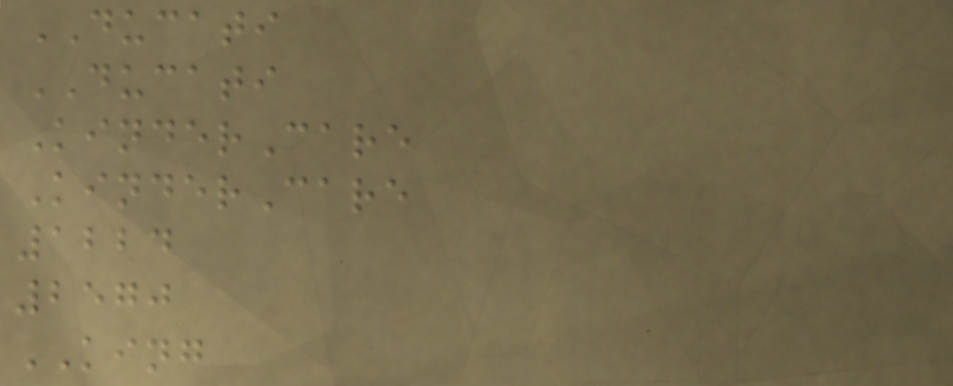DUCATI
DUCATI
KinderCare
KinderCare
1224
2570
KING
